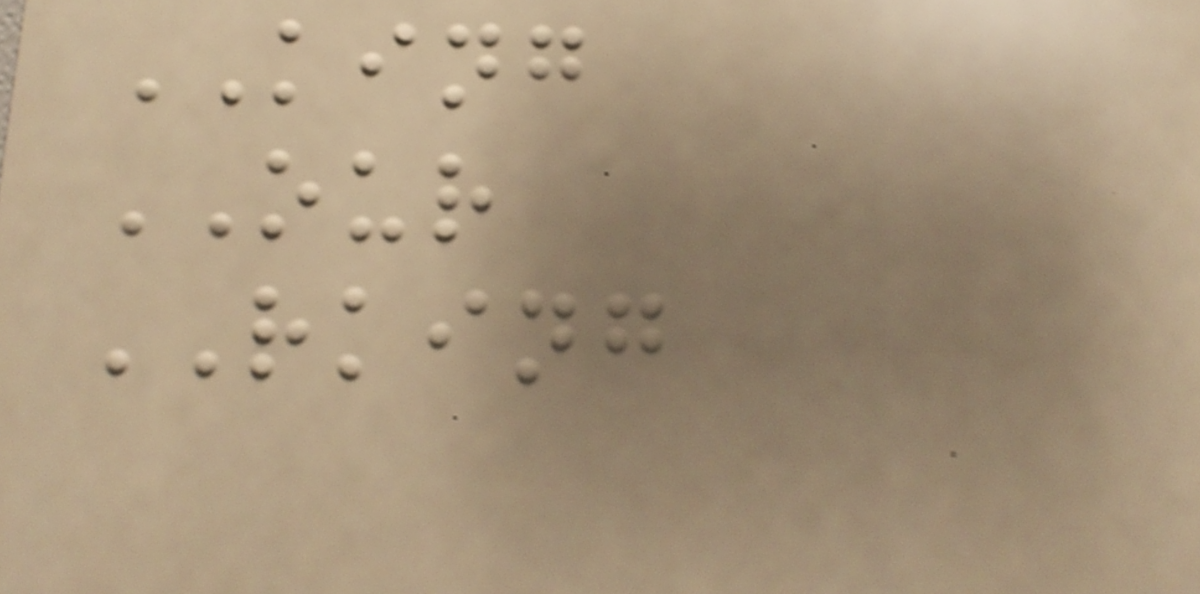KING
OUR
RKING
